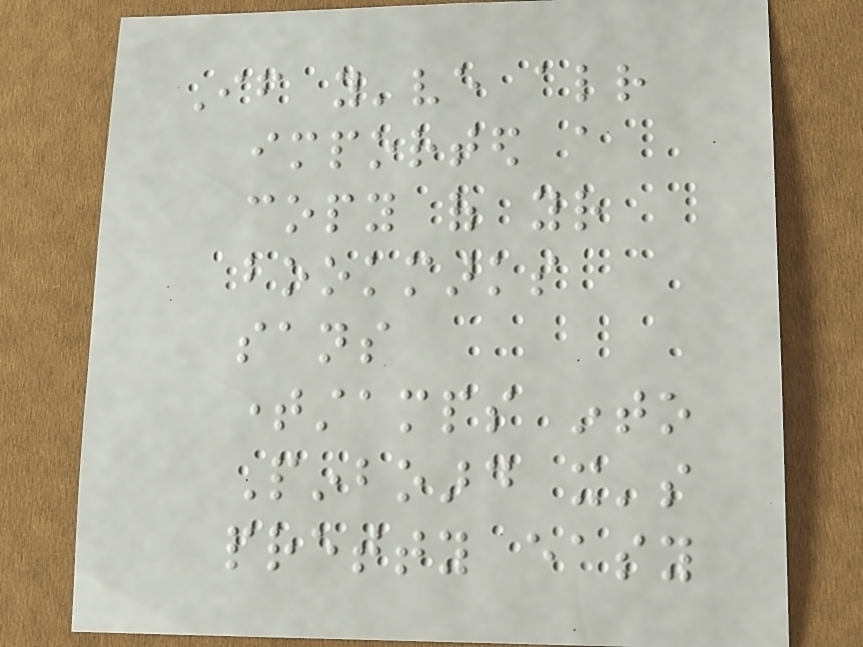If you've already
imported a
copy of your
bookmarks
sans
timestamps into
Pinboard it's
pretty easy
